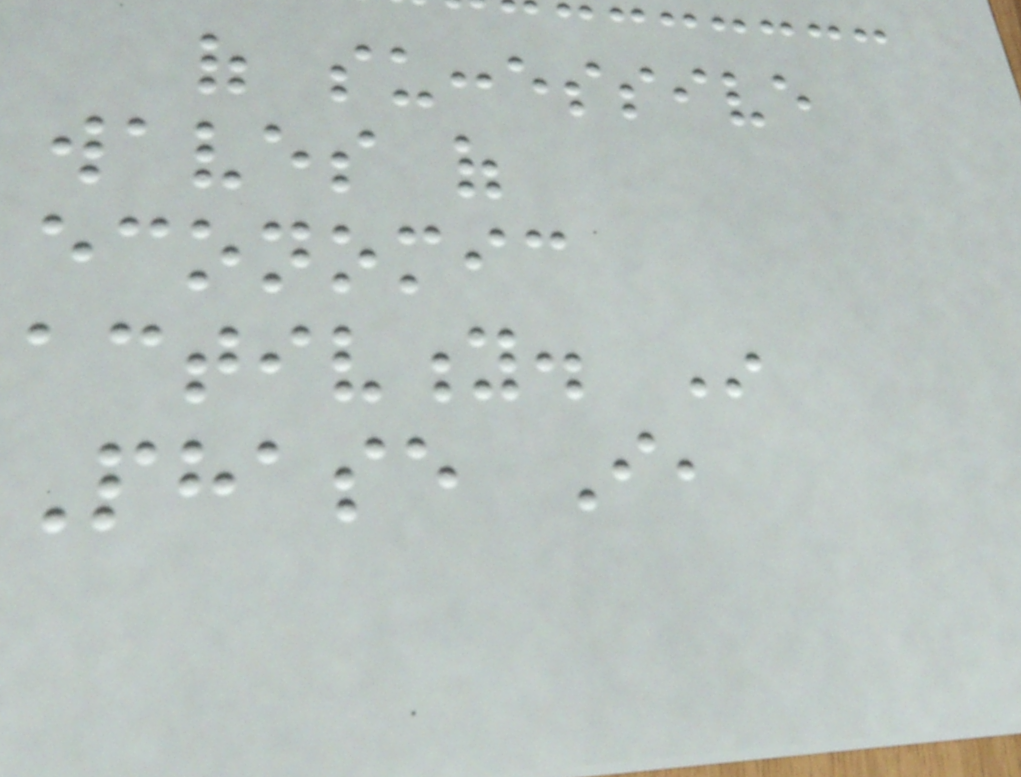of successive
waves of
economic
activity. In
Phase I,
